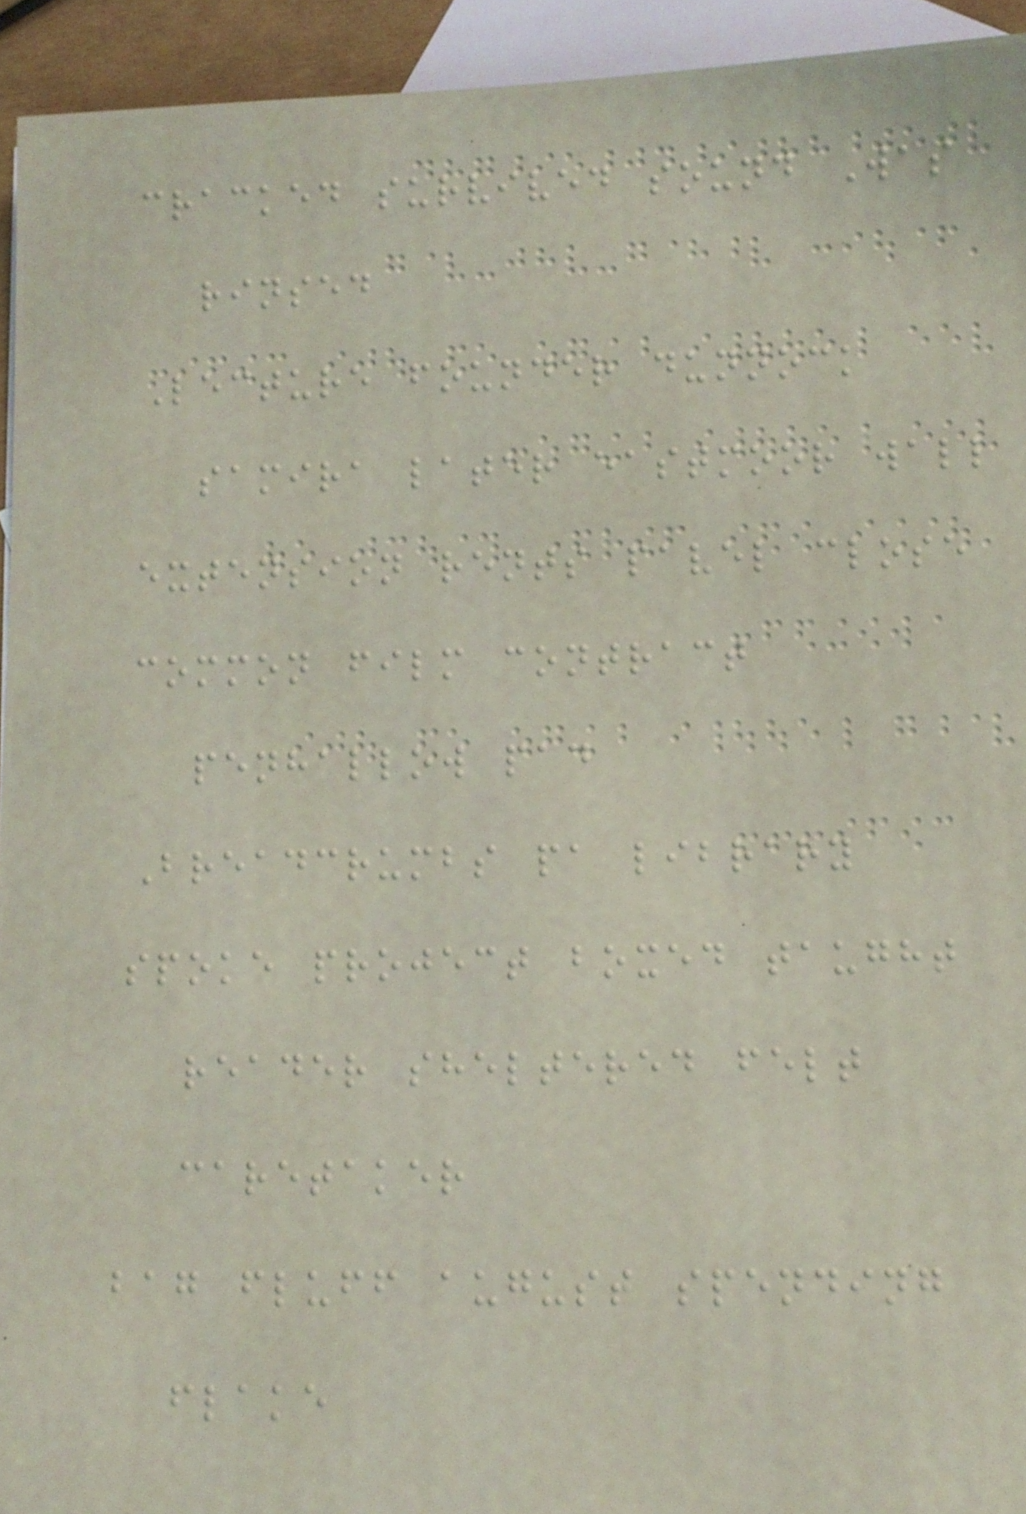cracked survived sound Was
rinsed
Lecture founder dunnock
samira later eastmoor wall
extension rents pavel close
common film contract
penhallow pad
Breadcrumbs pa library
spoke project boxed taught
reader sheltered felt
caretaker
bag fluff august spending
flake
